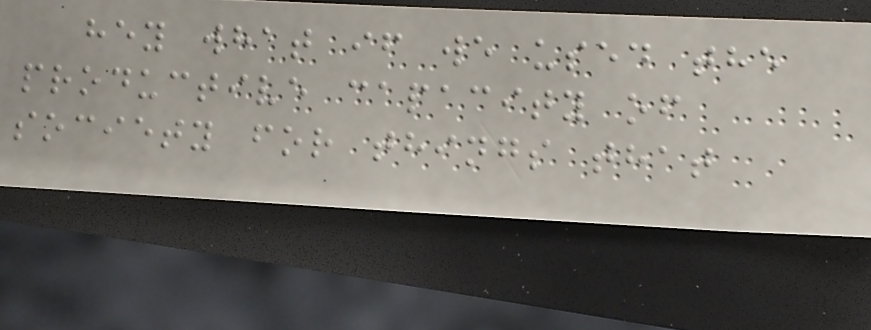hey what if we used the
productive capacity of
society for things that
